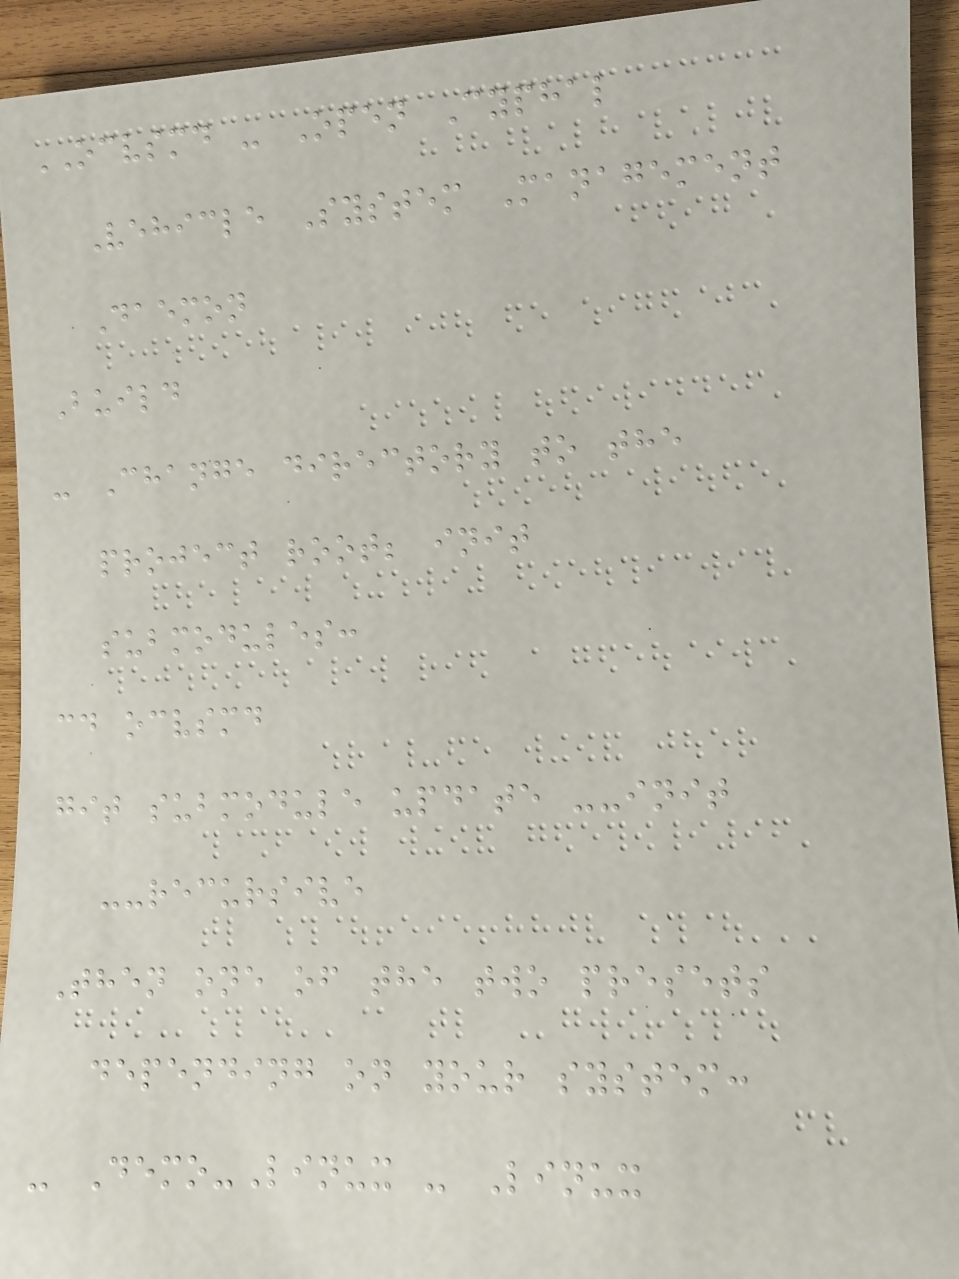OCVSMD - Open Cyphal
Vehicle System Management
Daemon
Build
- Change directory to the
project root; init
submodules:
cd ocvsmd
git submodule update --init
--recursive
Then one of the two presets
depending on your system:
- Demo-Linux - Linux
